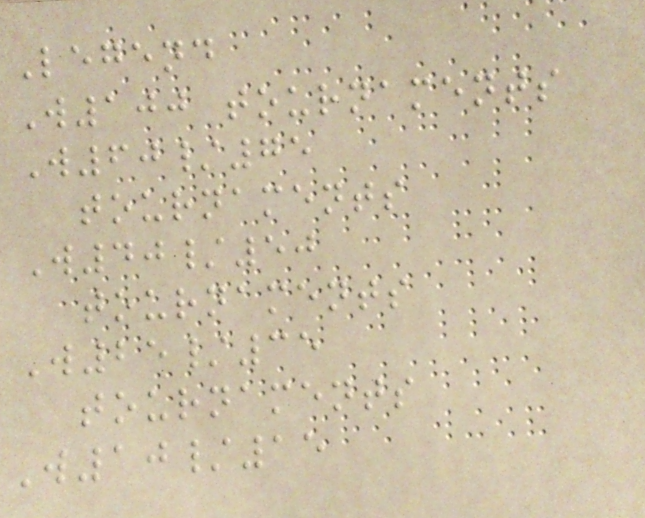Legend
W100 tournaments
W60/75
tournaments
W40/50
tournaments
W25/35
tournaments
W10/15
